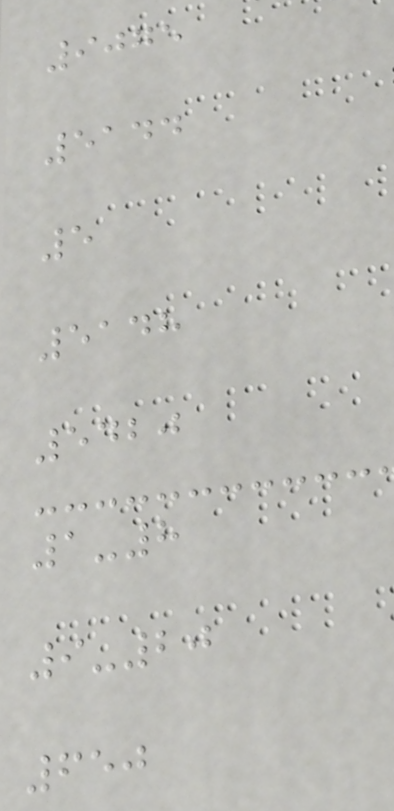9075
5144
5
5148
5420
1-8
9-20
650
